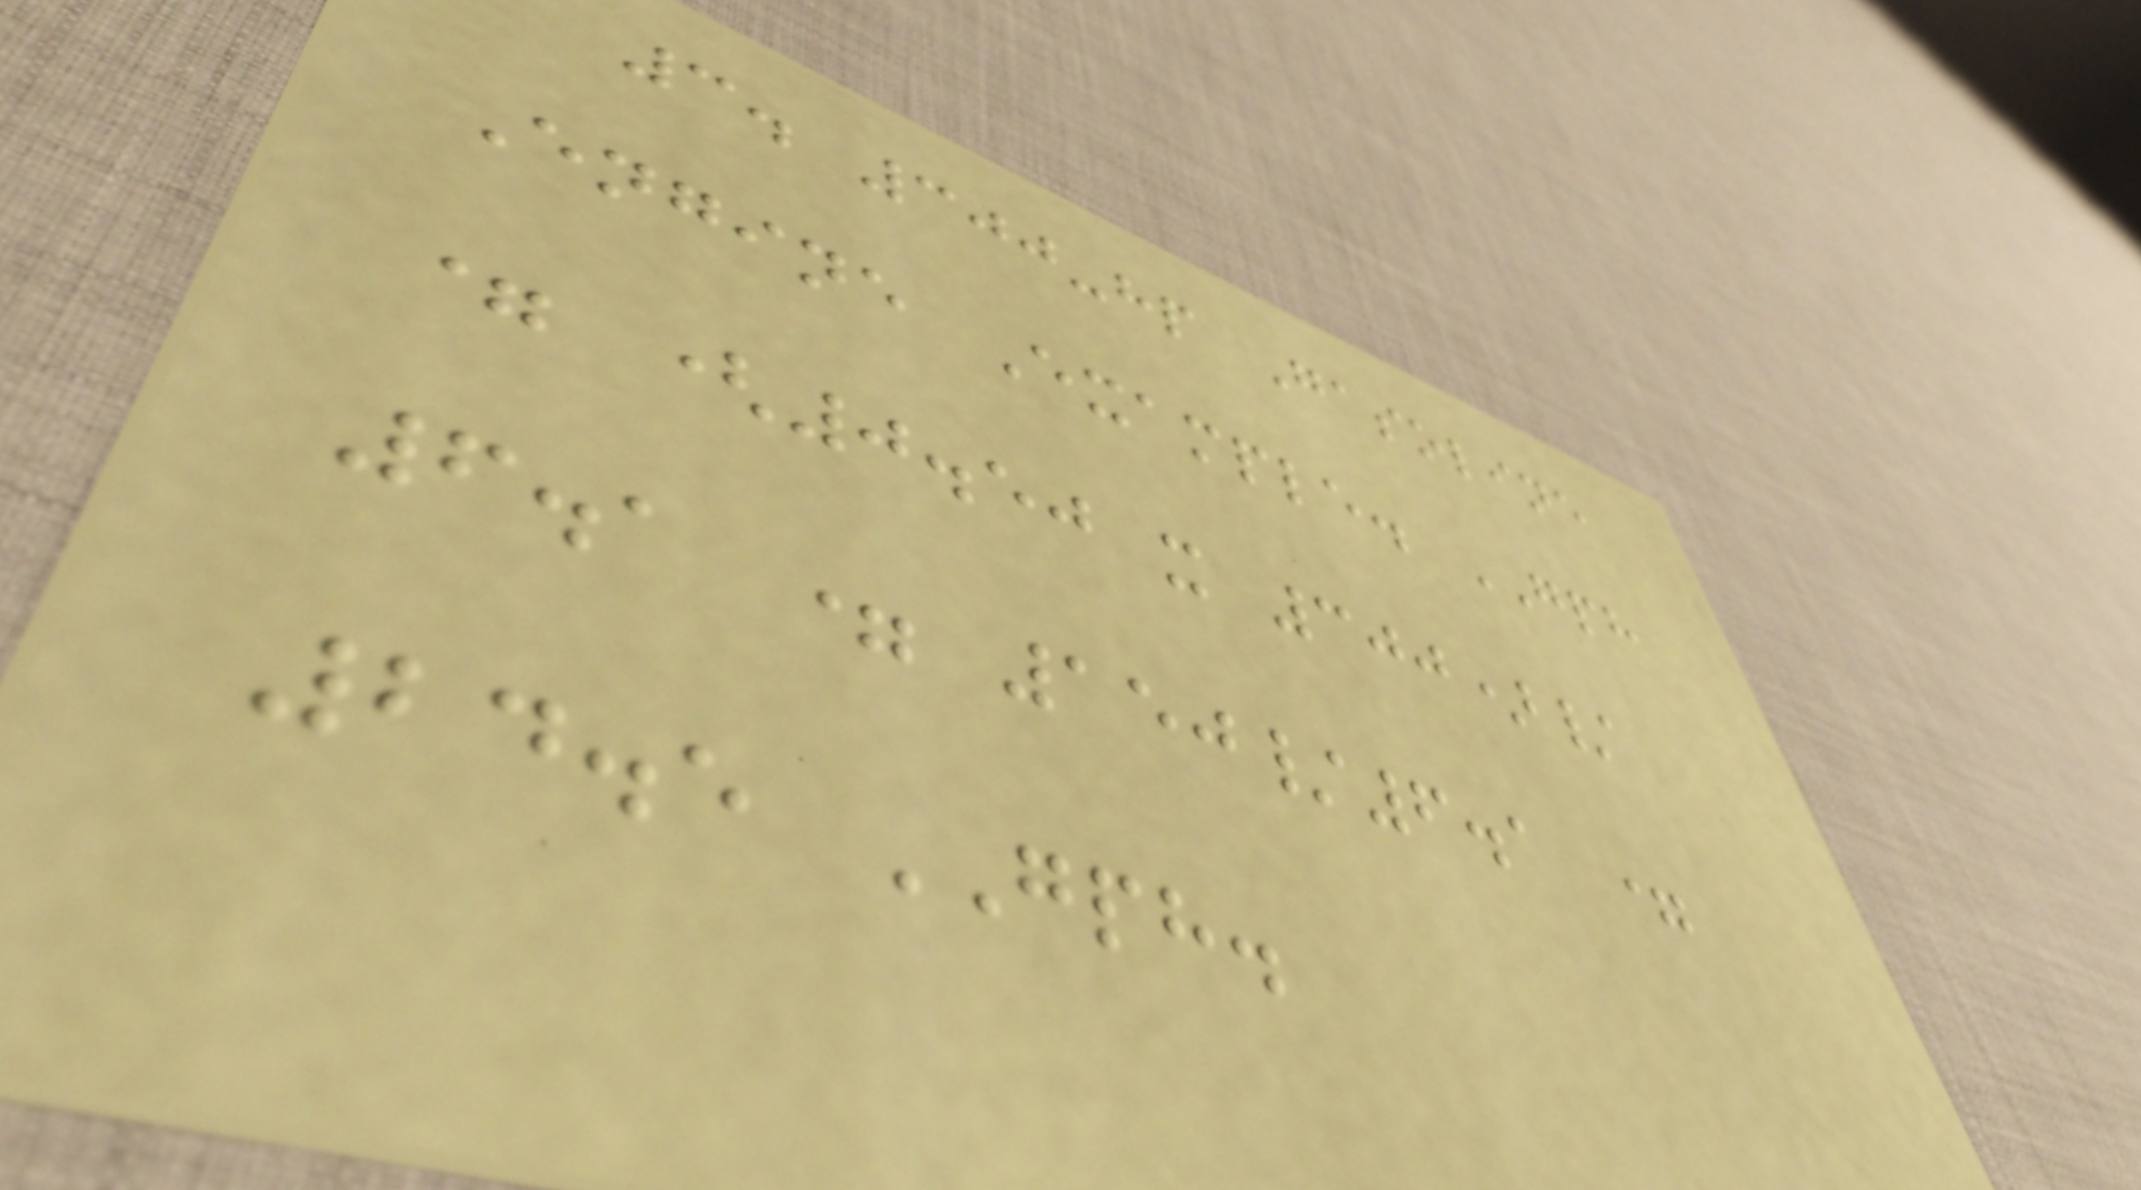3. 300-hp Gasoline
Engine Example. GPH
= (0.50 x 300)/
6.1 = 150/6.1 =
24.5 GPH.
